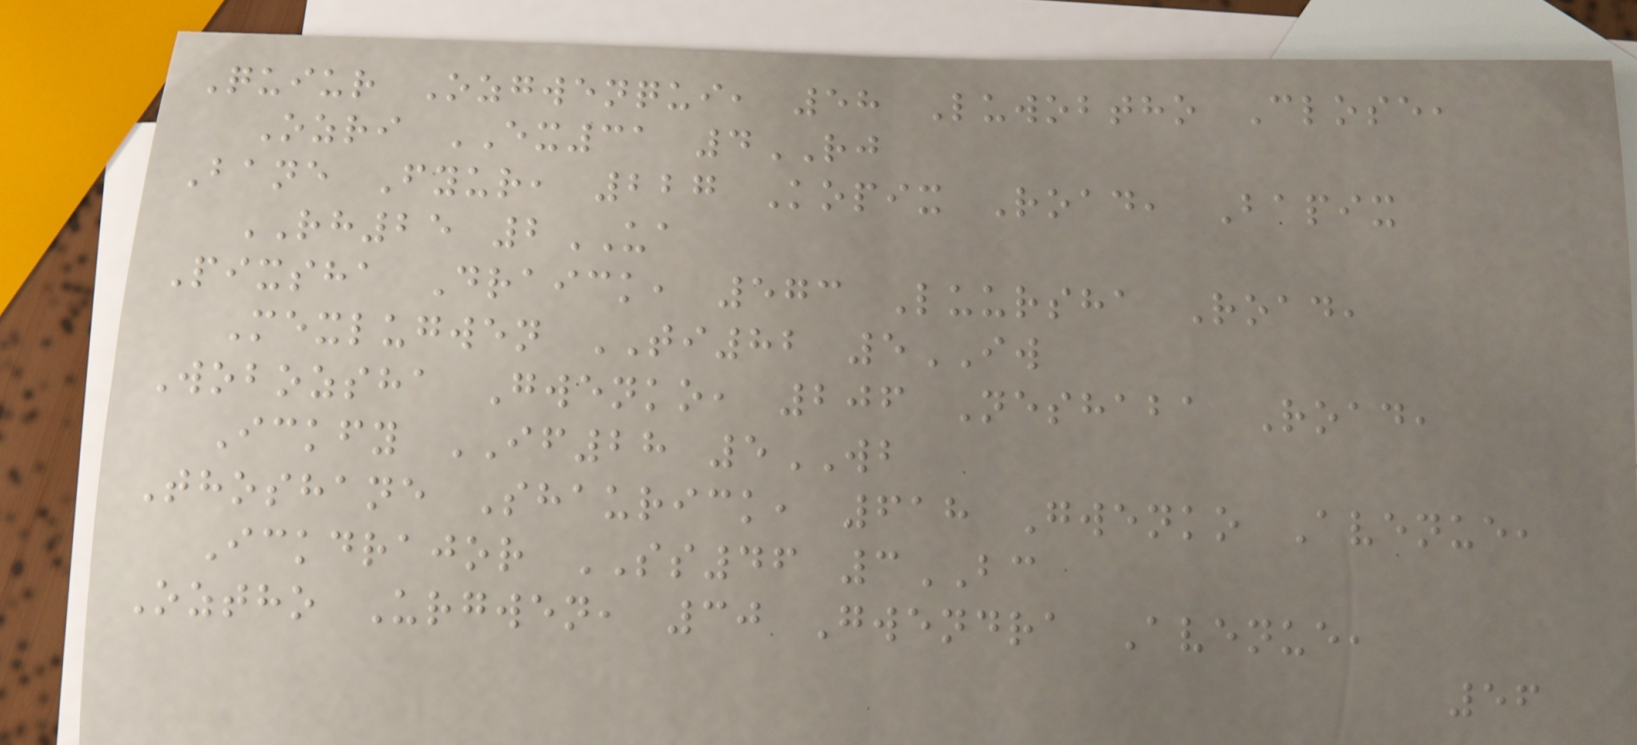Quiur Ozgwenqui, 58 Luwobtho Close,
Ozri EX31 4RJ
Bane Fyur, 227 Kopix Road, Bapix
RH25 2UA
Pixsha Draick, 573 Luursha Road,
Mexlugwen TI82 5IW
Wobozsha Gwenko, 206 Neshaba Road,
Ickfy IF28 5WB
Thoshane Shaurick, 618 Gwenko Avenue,
Ickdrajor SS46 3BC
Oztho Urgwen, 30 Gwendra Avenue,
56
